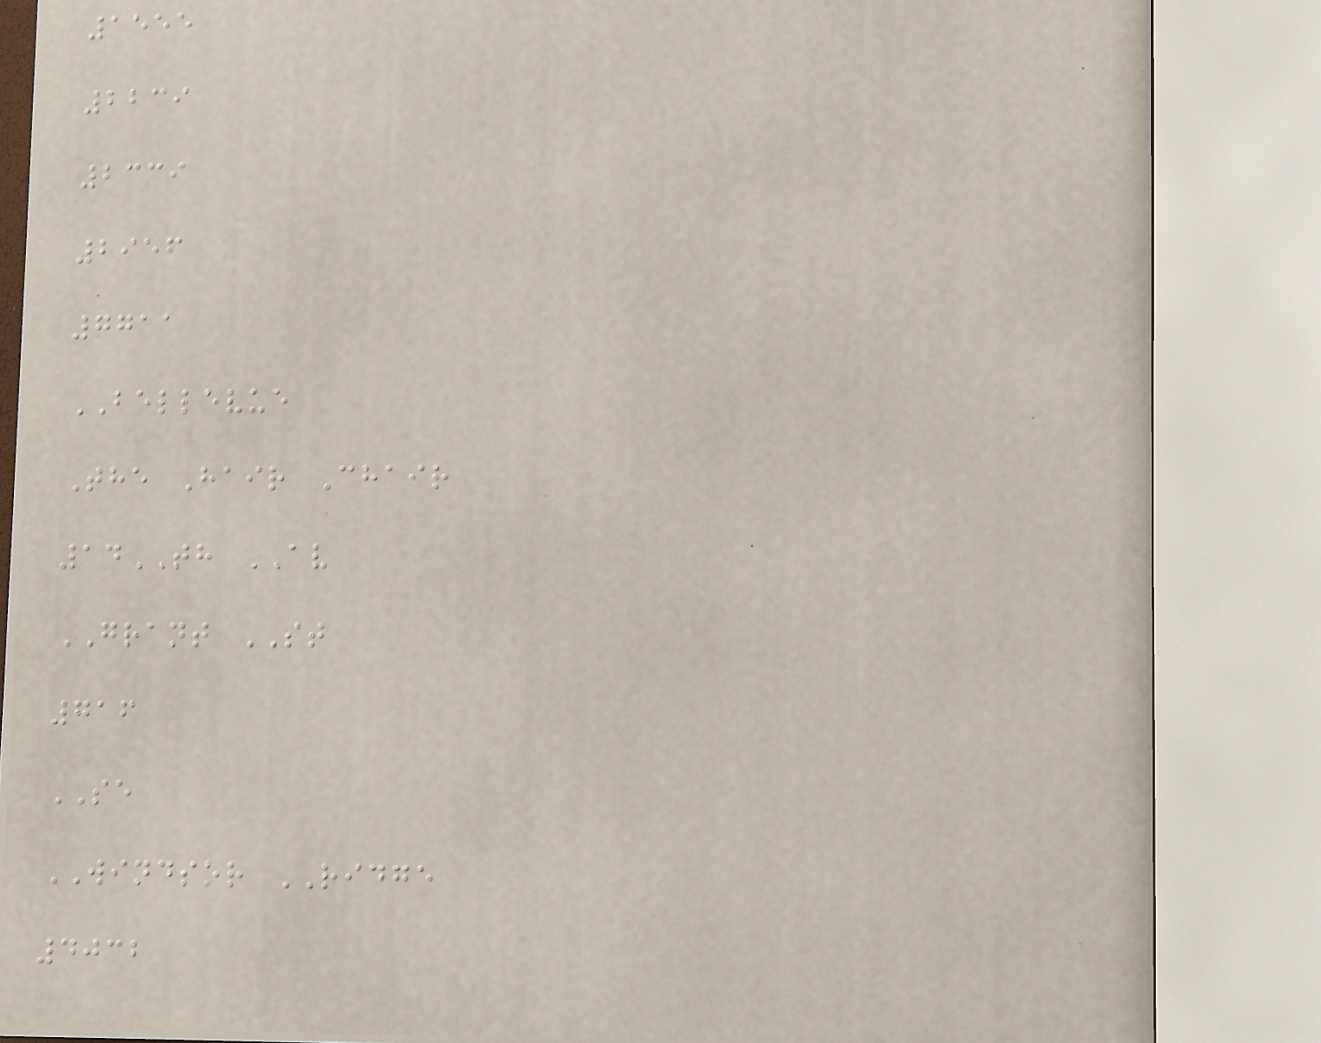1555
2239
2339
2956
7711
BELLEVUE
The Hair Chair
14TH AV
GRANT ST
716
SE
WINDSOR RIDGE
4032
